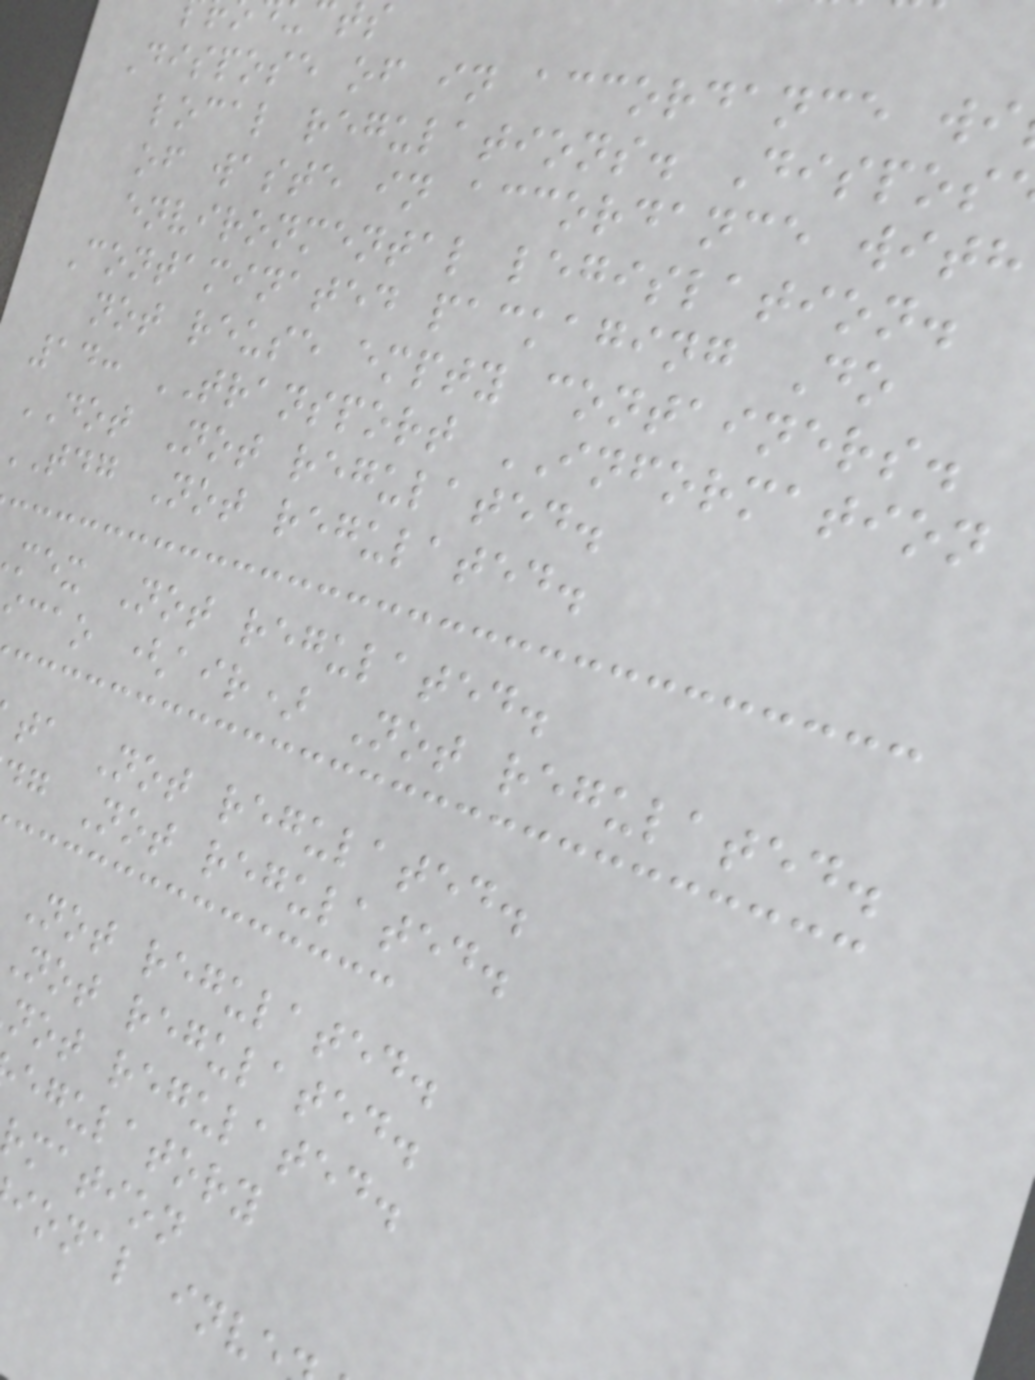Dispose of in accordance wi
local regulations. Dispos
of waste in accordance with
environmental legislation.
Contaminated packaging Do
not reuse empty containers.
14: TRANSPORT INFORMATION
DOT Not regulated.
tdg Not regulated.
mex Not regulated.
cao (air) Not regulated.
ta Not regulated.
g Not regulated.
Not regulated.
not regulated.
not regulated.
egulatory
mation
ional inve
